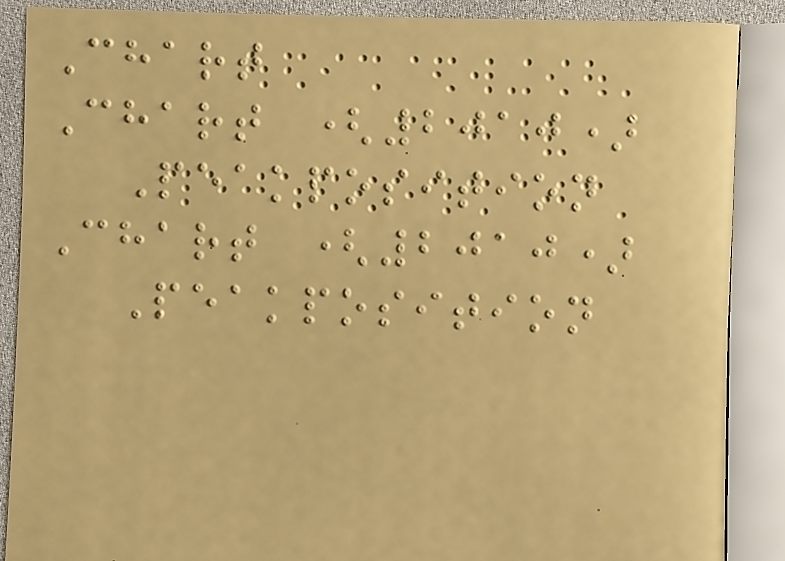Chart
Chart (2010)
Peakposition
Chart (2010)
Peakposition
